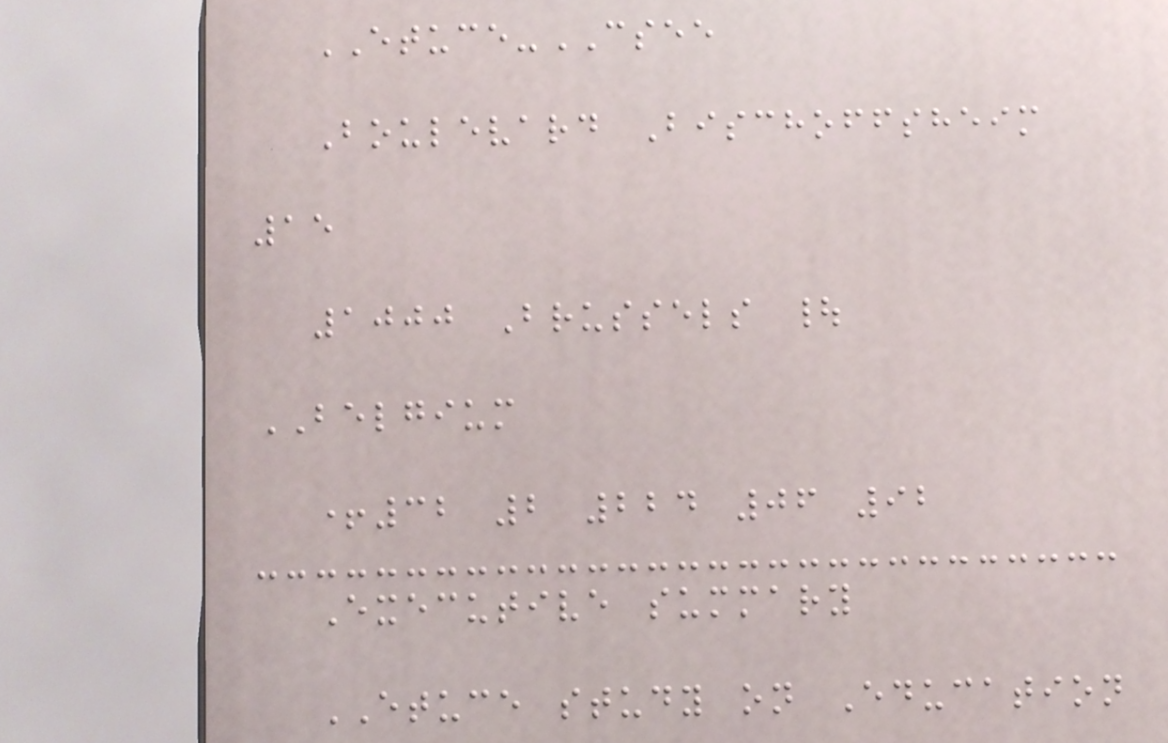ETUCE-CSEE
Boulevard Bischoffsheim
15
1000 Brussels |
BELGIUM
+32 2 224 06 92
Executive summary
ETUCE study on Education
